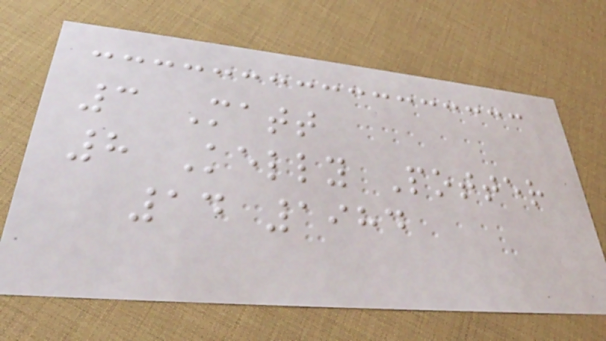3 Matt
8 Kelly Potter
14 1984
